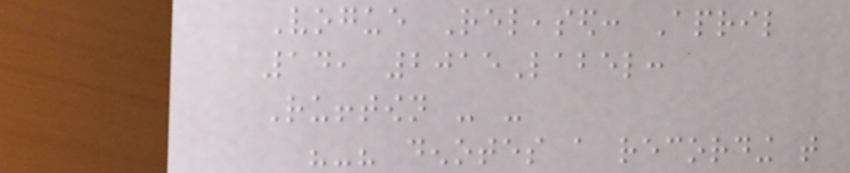Vogue Released: April
14, 2015Label:
Rufftown - -
"-" denotes a recording that
